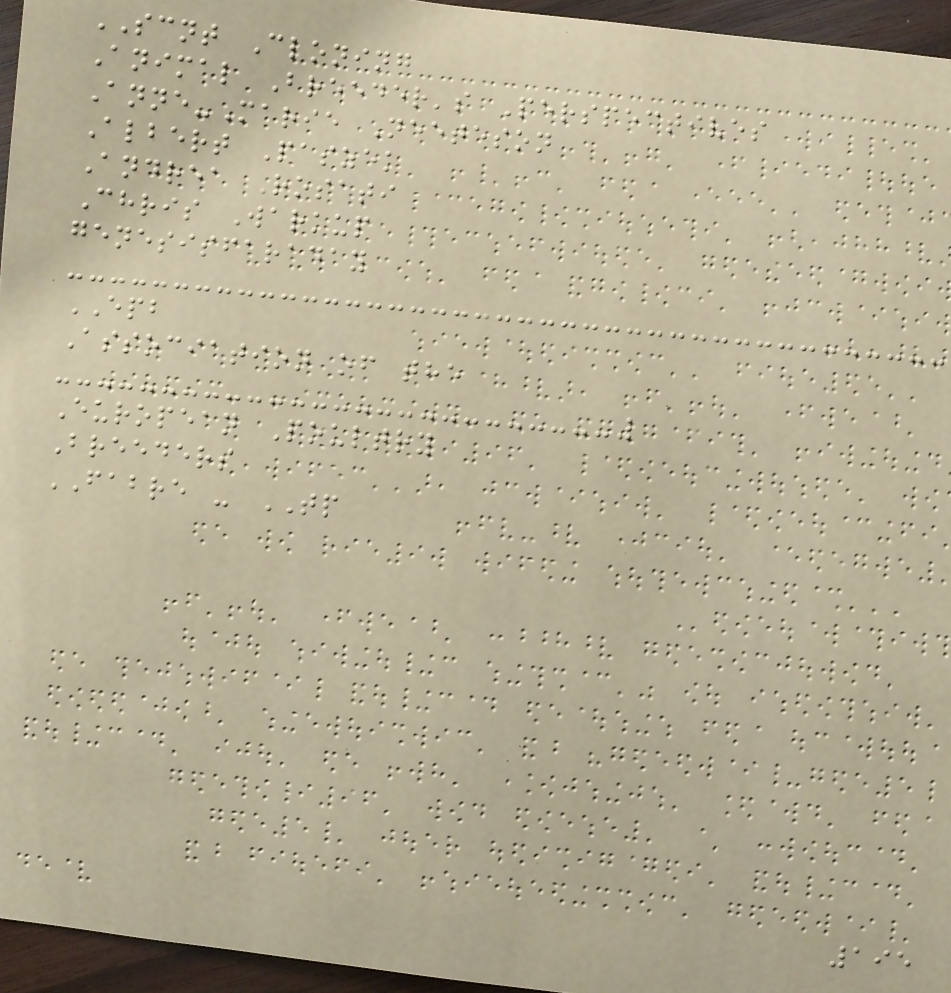SCNT Cloning
Animal Breeder's Perspectives
Anne-Marie Neeteson
Albert Paszek
Andrea Rosati
Chris Warkup
genesisfaraday
EPB
Association of the
European Poultry
Breeders
FABRE - TP
195
